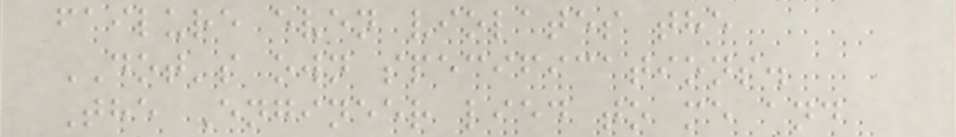failure even violates the
DOT's own specifications.
The Engineer lied to me and
